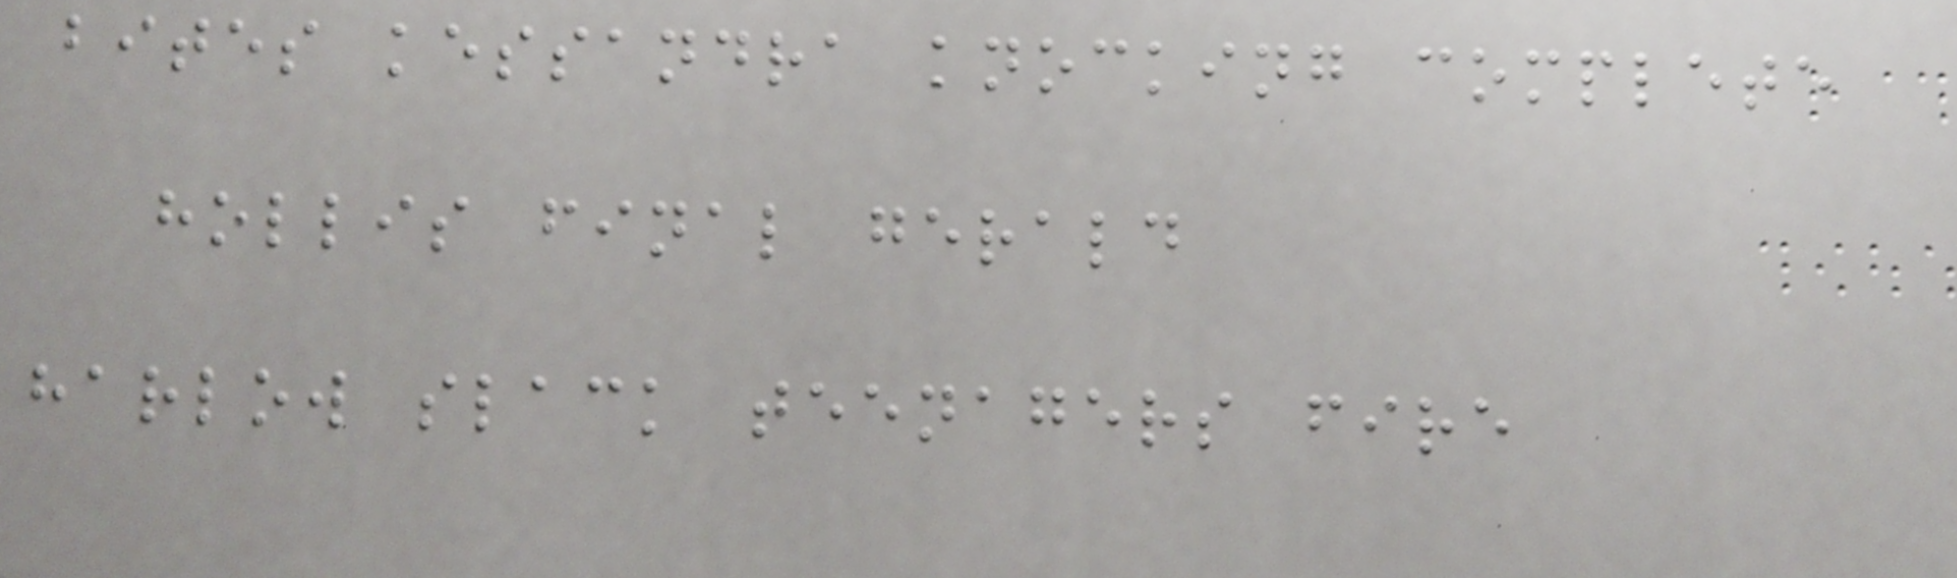bites kessandra knocking complete
hollis final gerald
harlow slack teenagers fire
